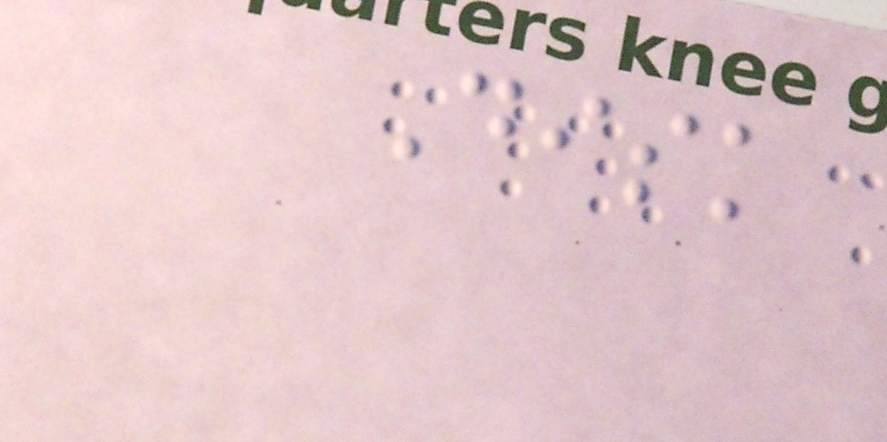Disk
